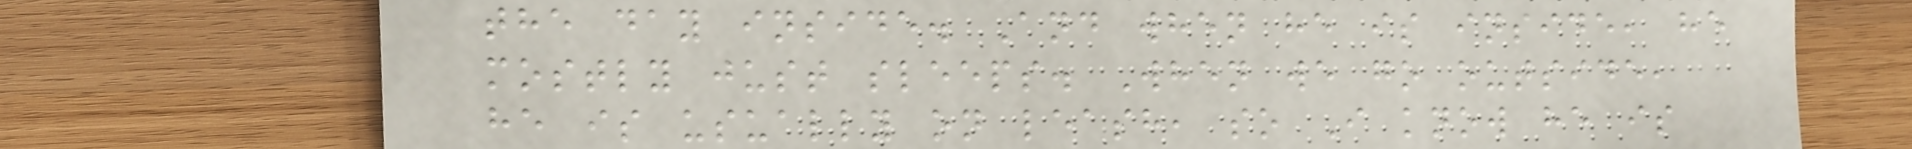the day inside. And when he is inside, he
mostly just sleeps. When we go outside,
he is usually on leash, so I know he is
